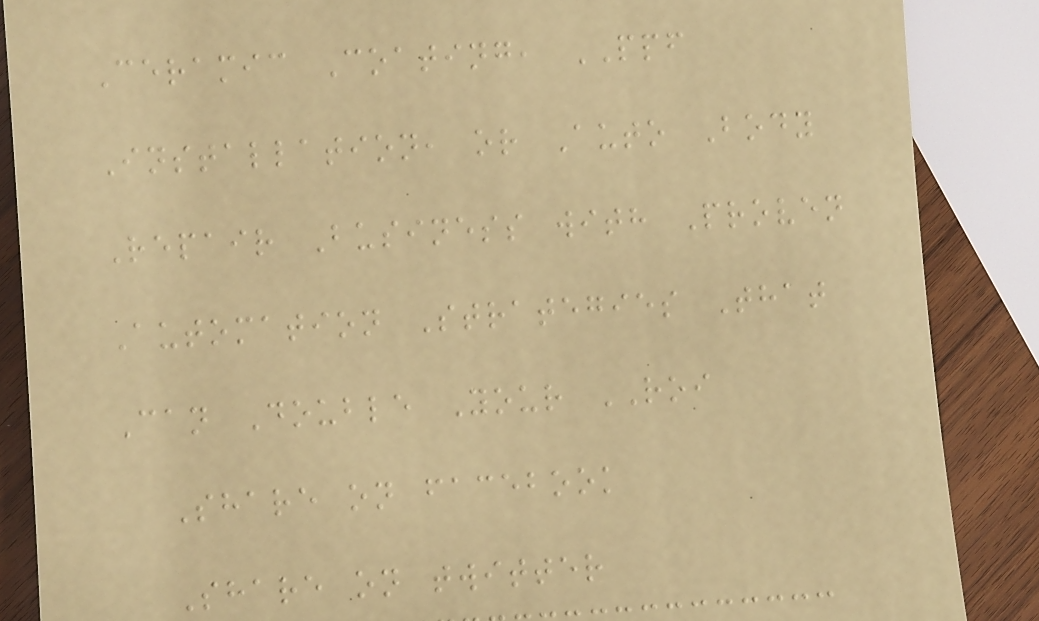Ceramic Coating, PPF
Installation, or Auto Body
Repair Business with Proven
Automation Strategies That
Can Double Your ROI
Share on facebook
Share on twitter
